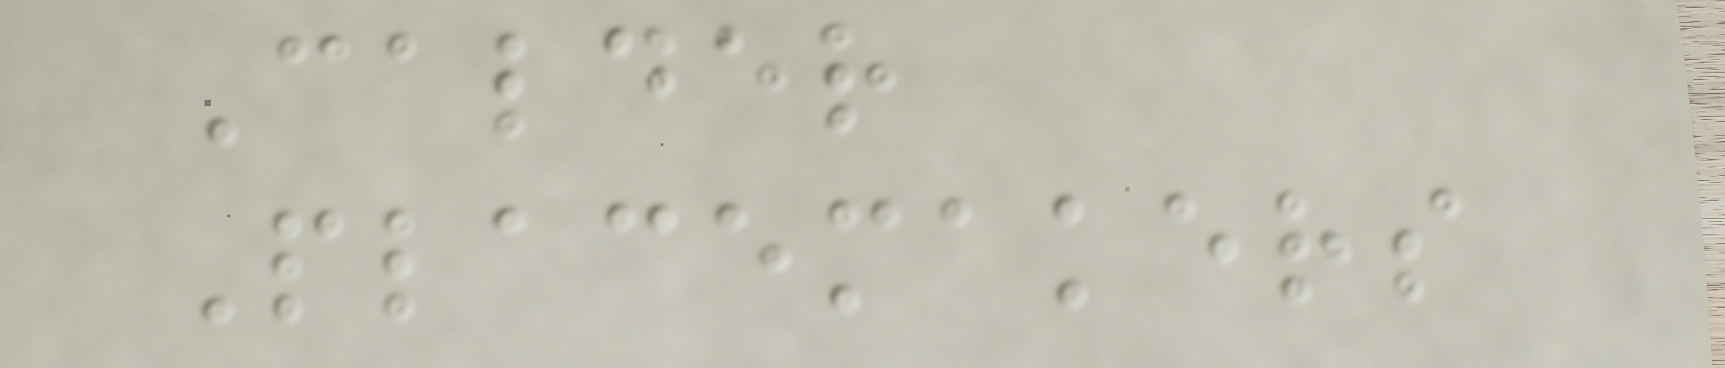Calder
Placemakers
